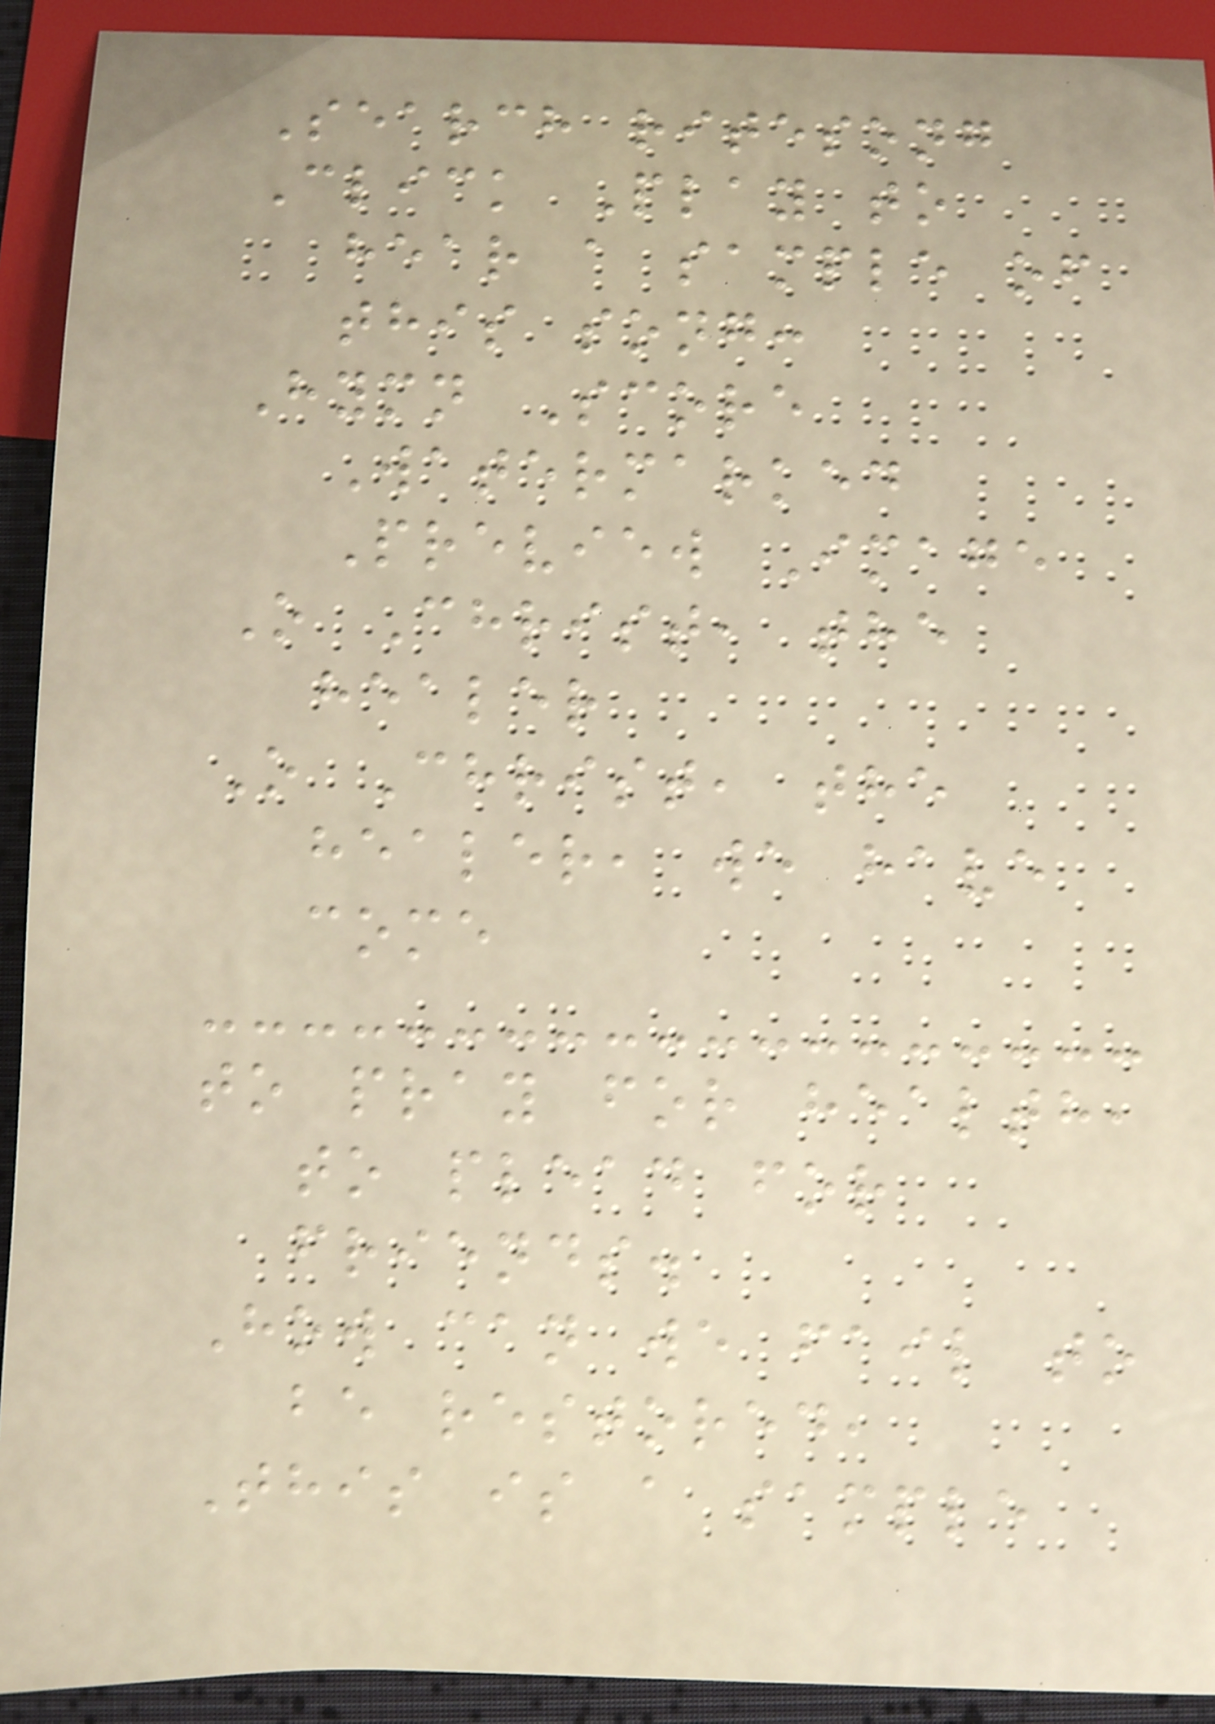Search ritesong
Click Play to
hear a sample of
this song:
Hymn Score
Watermarked
Preview Image
O Christ, the
healer
O Christ, the
healer, we have
come
to pray for health,
to plead for
friends.
How can we fail to
be restored,
This is a sample
